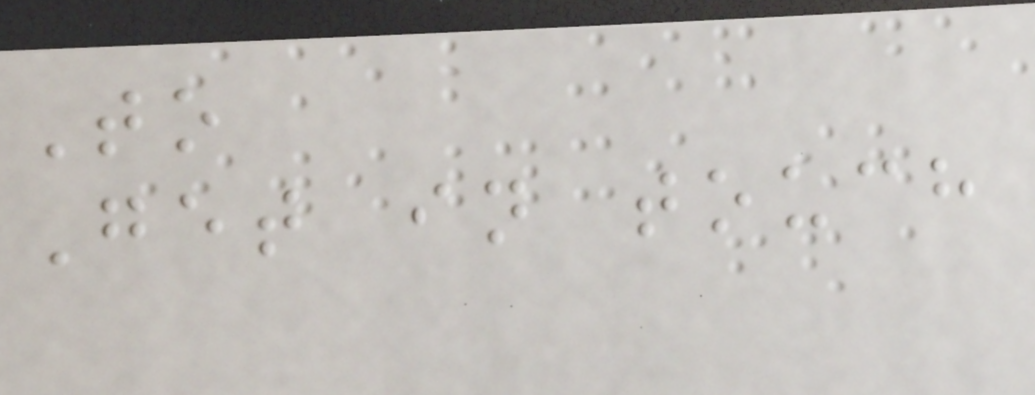To
Get in touch
